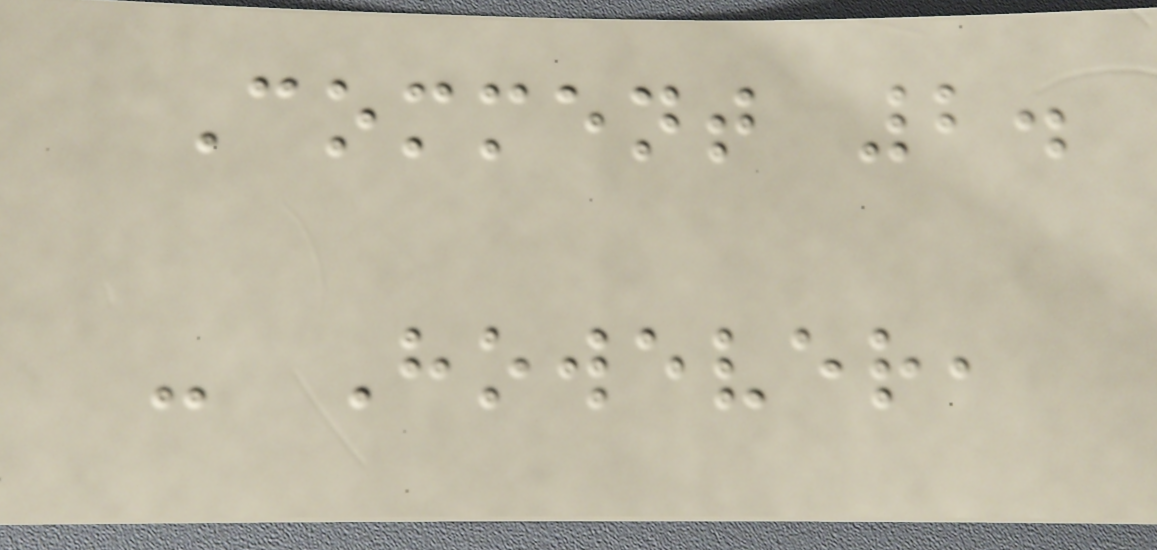Comment 2.
- However,
